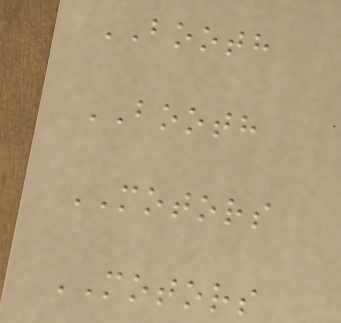BOOTH
BOOTH
MOTORS
MOTORS
